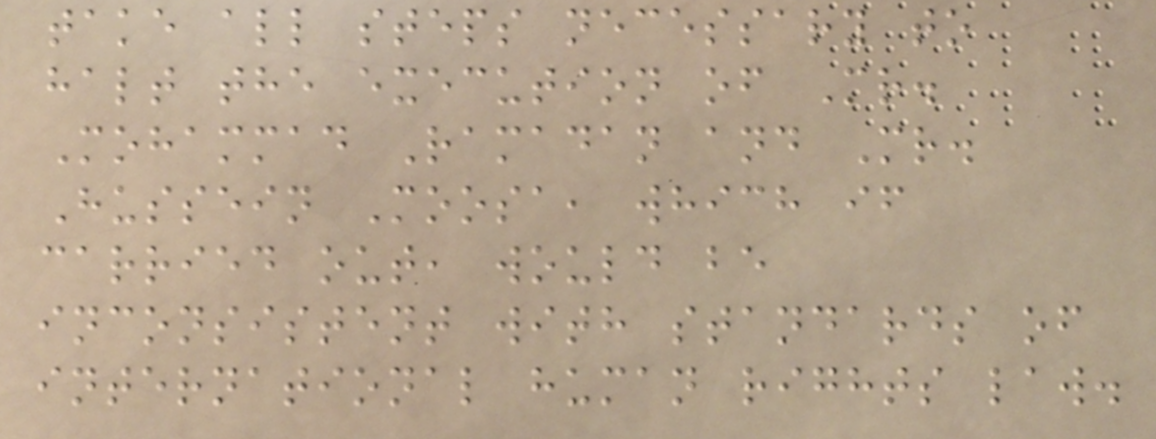take all steps necessary to
halt the execution of Mr.
Mohammad Ramadan and Mr.
Hussein Moosa, which if
carried out, would be
inconsistent with standards of
international human rights law.
